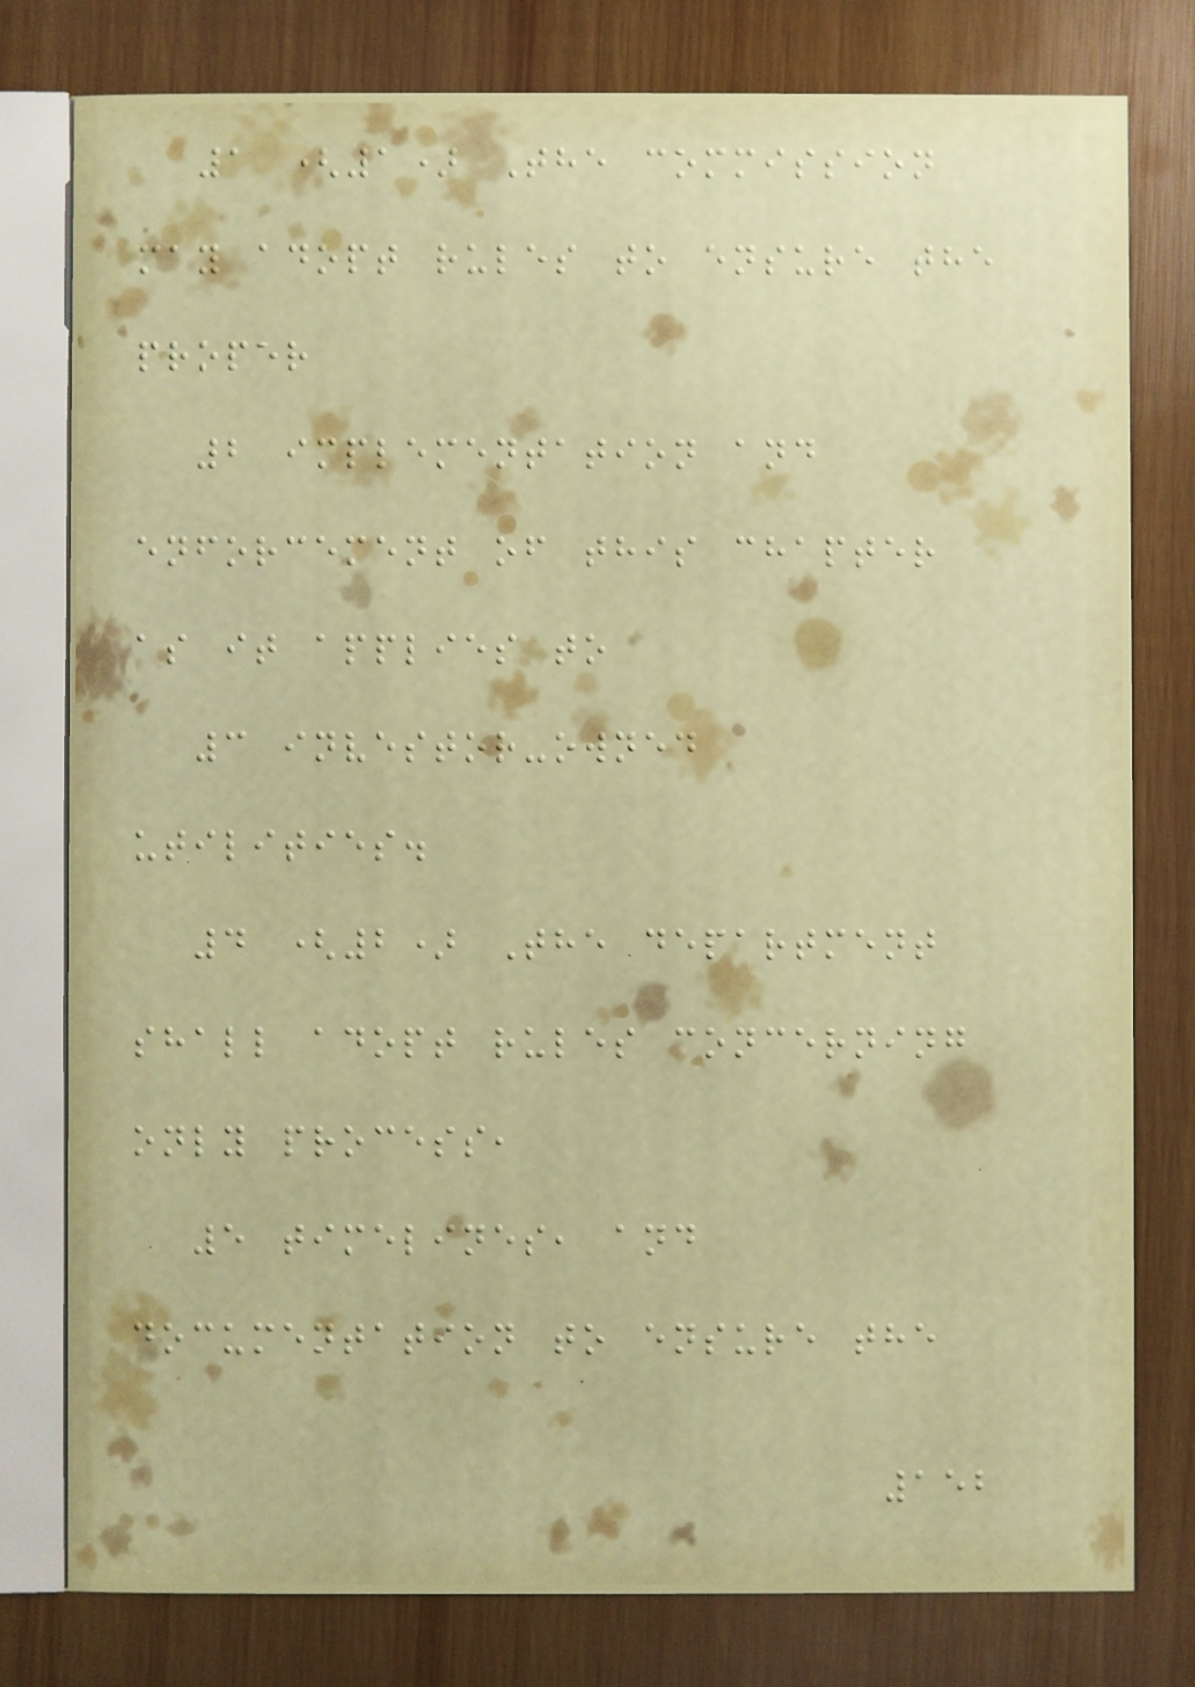1 (1) The commission
may adopt rules to ensure the
proper
2 implementation and
enforcement of this chapter
as it applies to
3 investor-owned
utilities.
4 (2) The department
shall adopt rules concerning
only process,
5 timelines, and
documentation to ensure the
152
